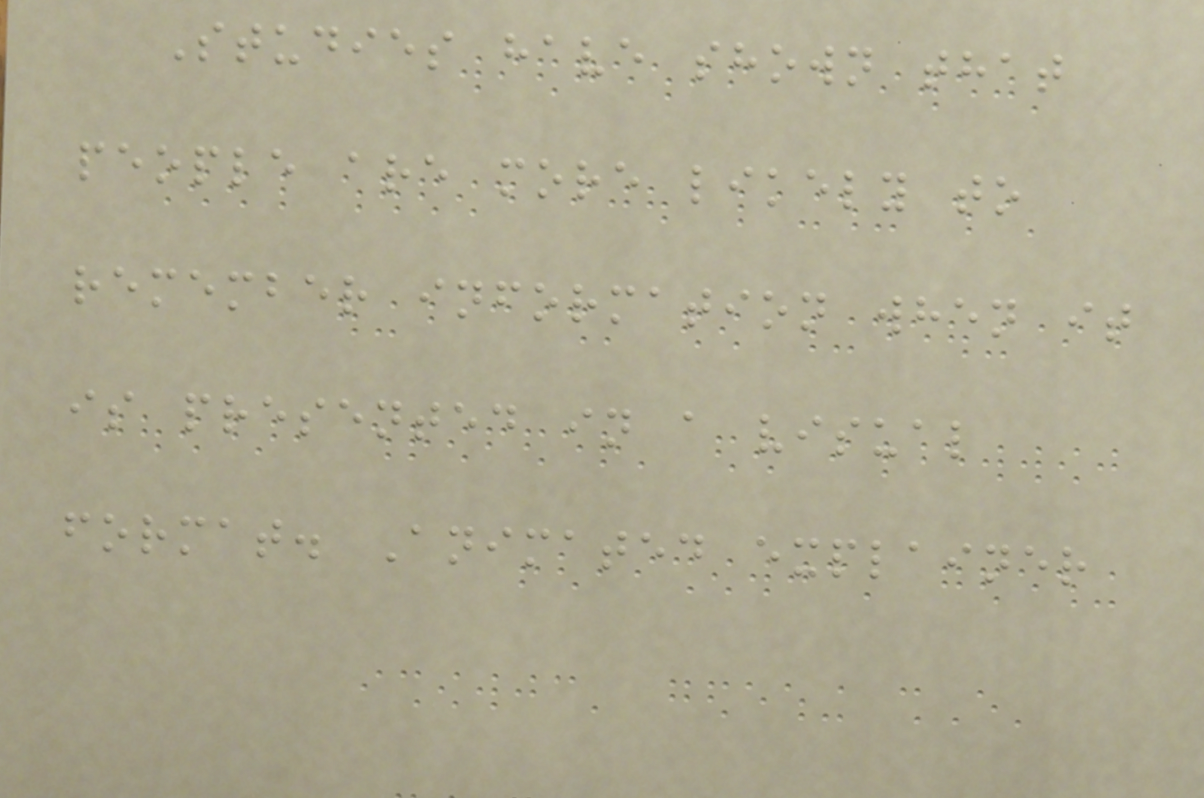Studies have shown that
people are more likely to
remember information when it
is presented in a visual
format. Animated explainer
